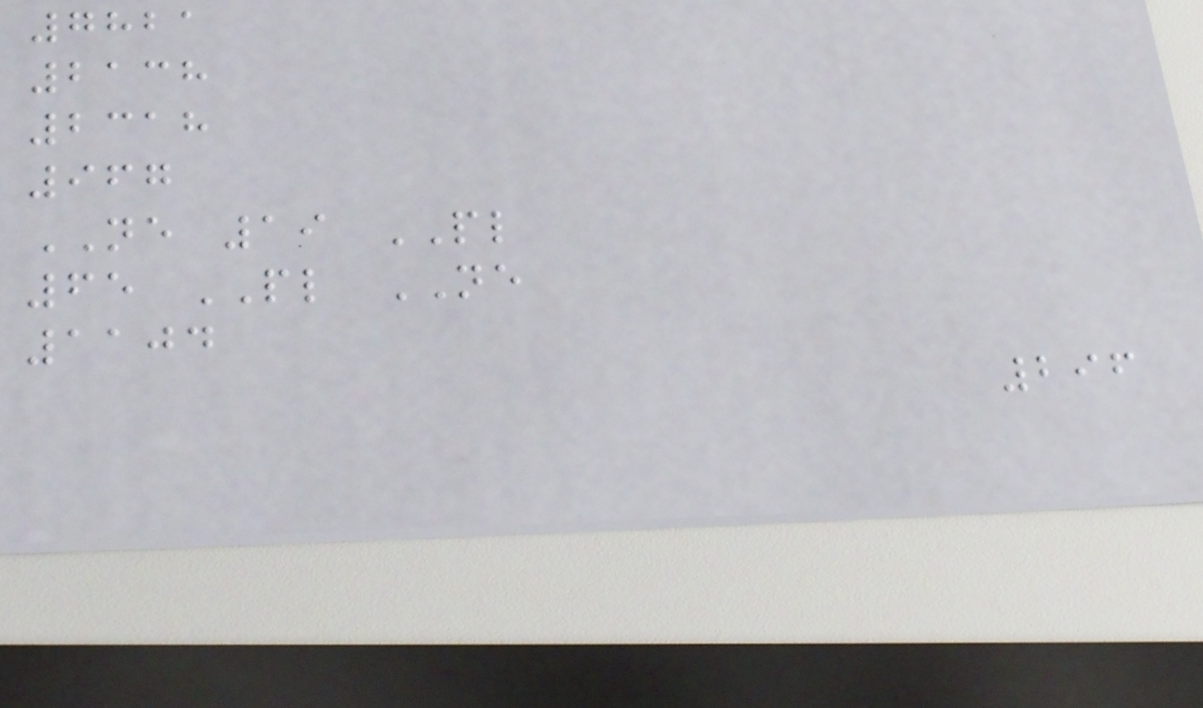7821
2138
2318
967
NE 19 PL
65 PL NE
1104
296
